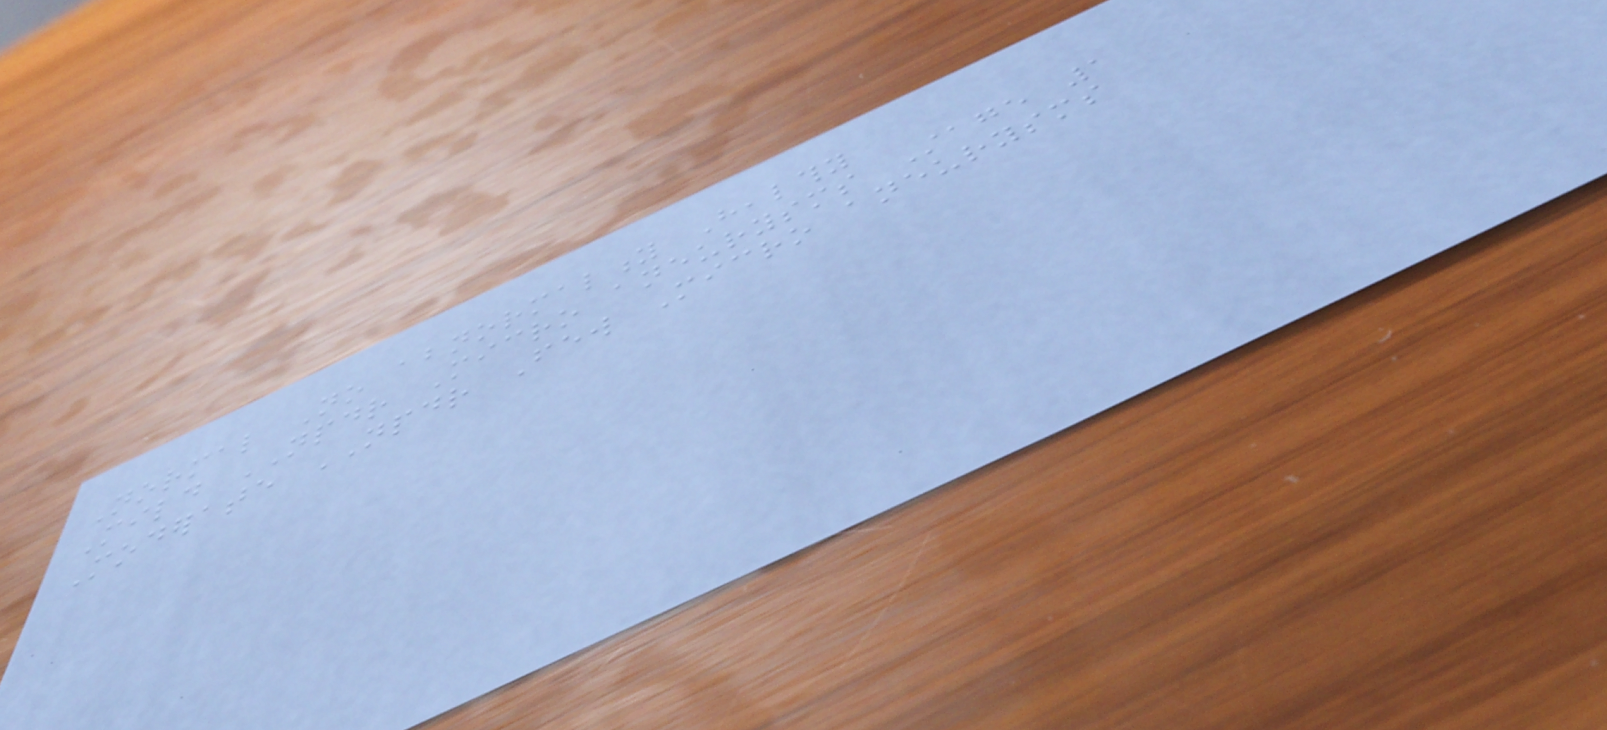Normal No abnormality Healthy
Mild NPDR Micro aneurysms Stage 1
Moderate NPDR Few Micro aneurysms
